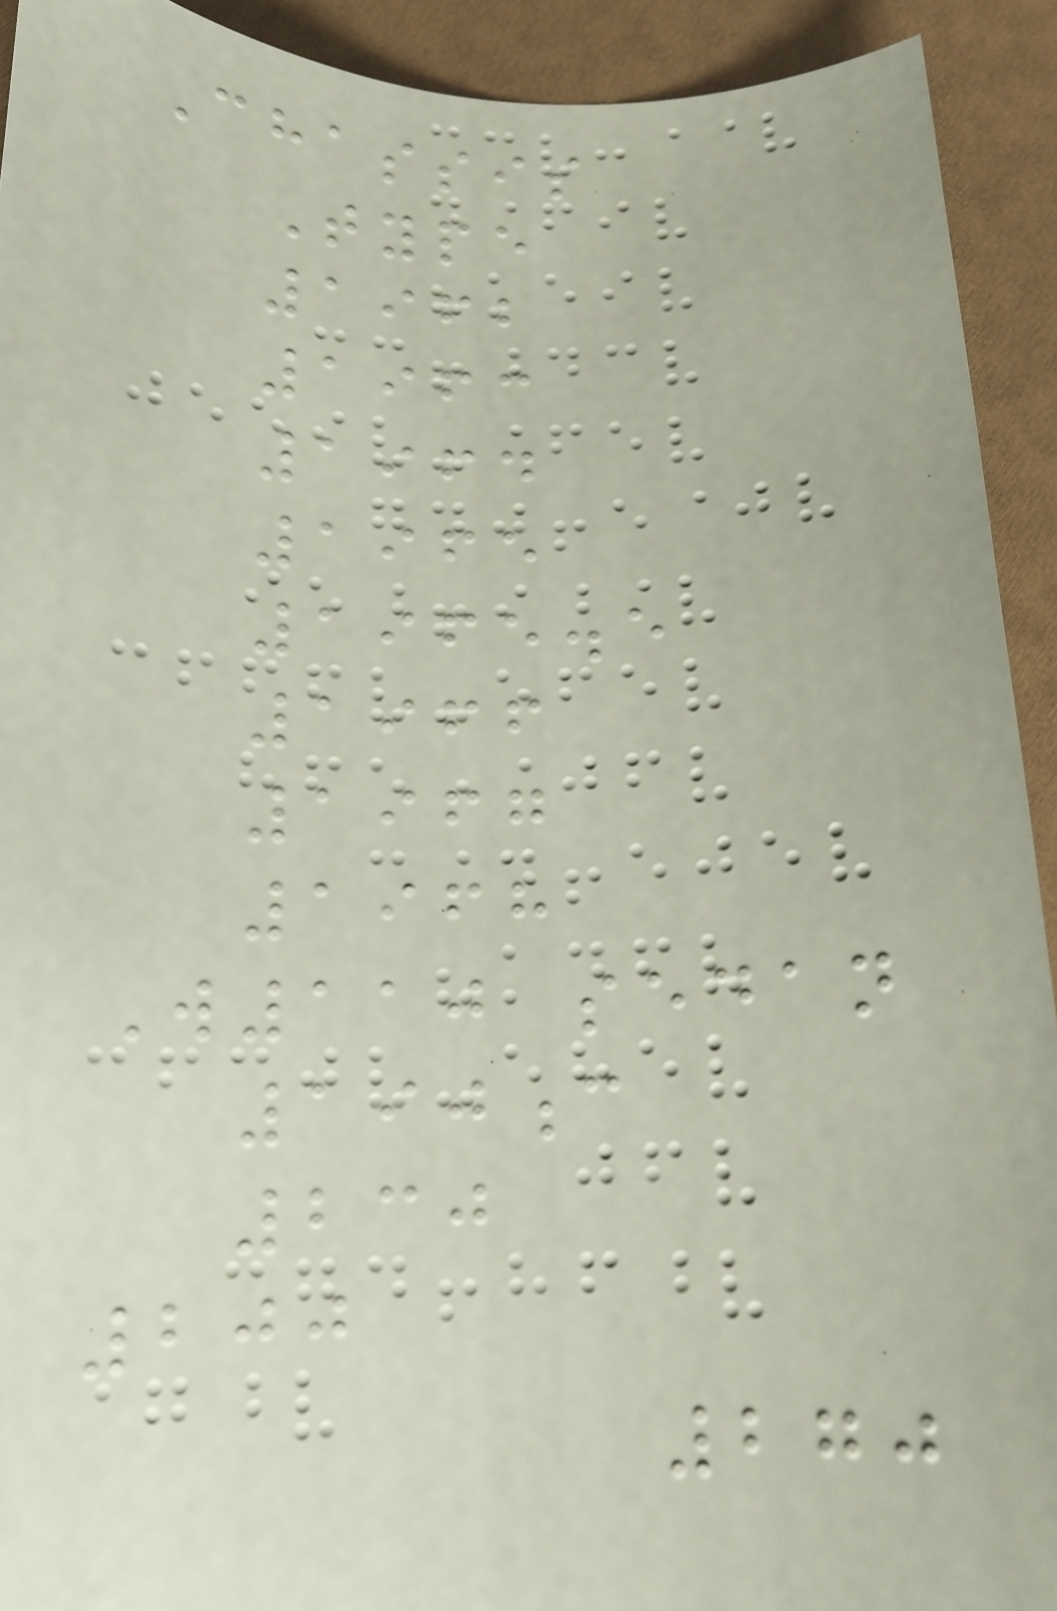Chassis
Type
1962
1963
1964
1965
1965.5
1966
1967
1968
W110 sedan
190c
230
200
270
